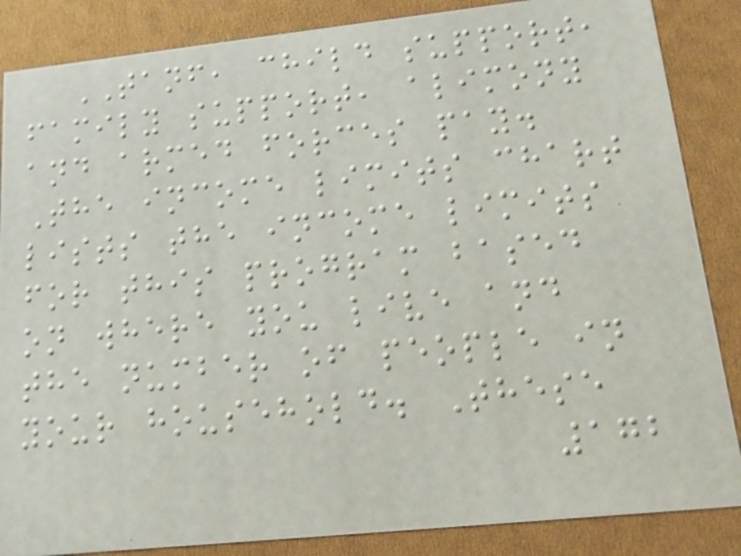TANF, child support,
family support, alimony
and armed forces pay.
The income limits chart
lists the income limits
for this program based
on where you live and
the number of people in
your household. These
172
